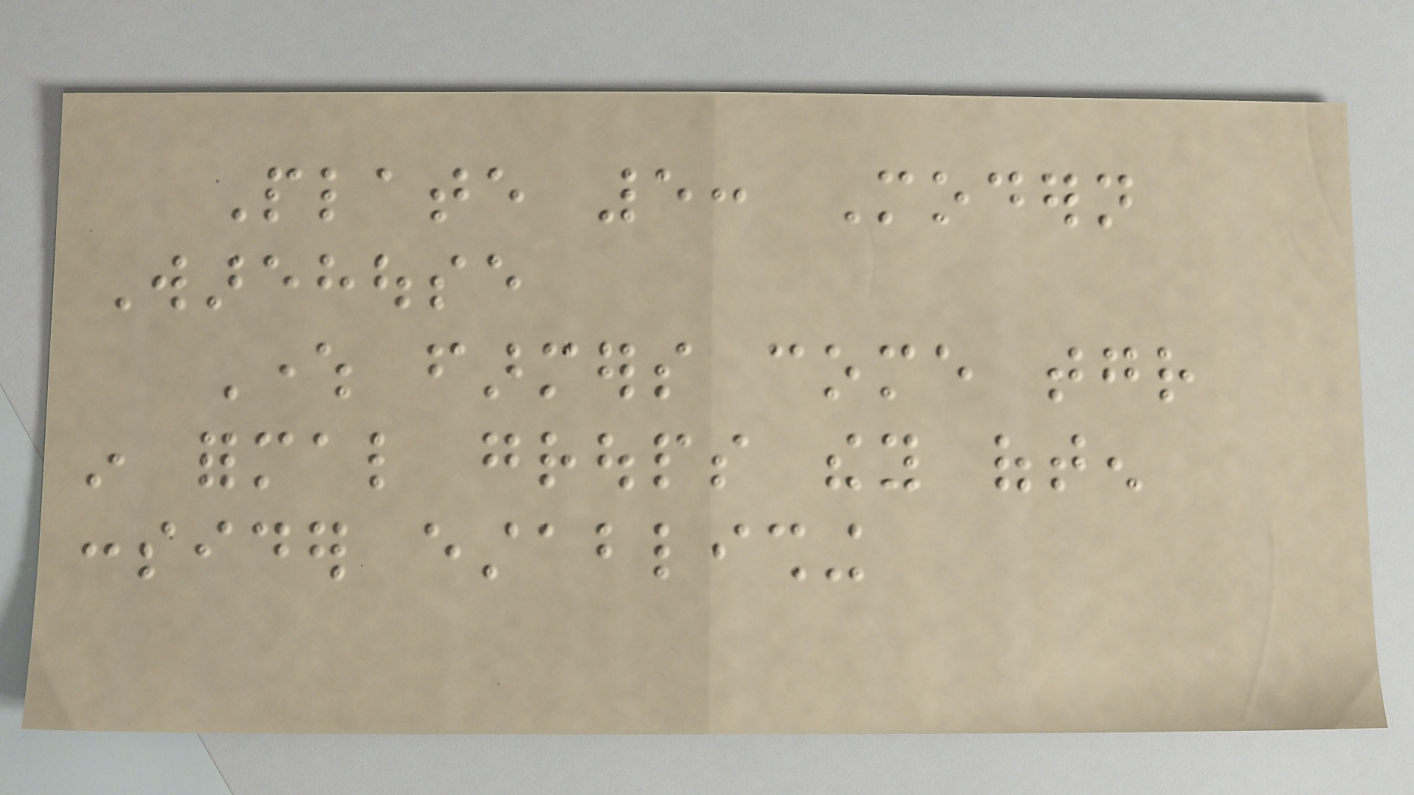Plate 5: Modern
Warehouse
Where farmers come together
in formal groups they often
consider establishing
